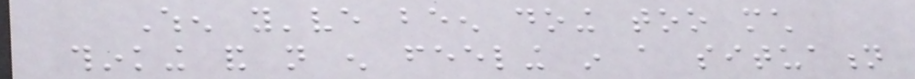When you've been doing too much
thinking and not enough feeling in a situation
